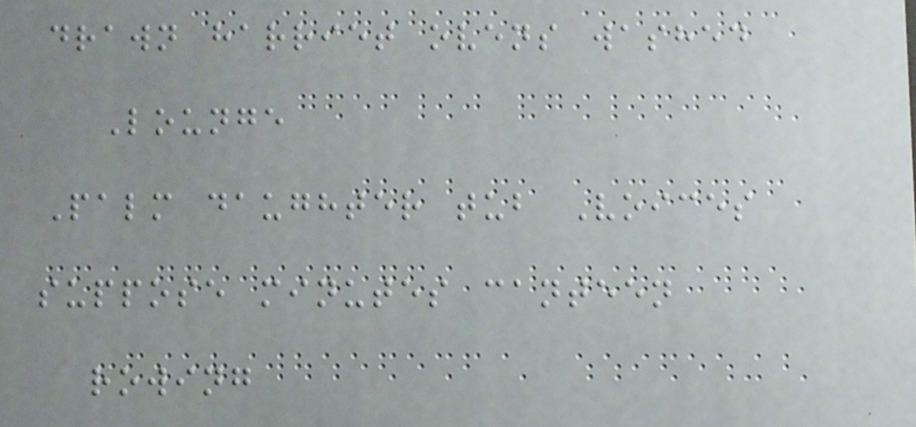drawn harriet ovens washed
Lounge
Palm daughter tub Voices
suppose minutes canteen
rowing
